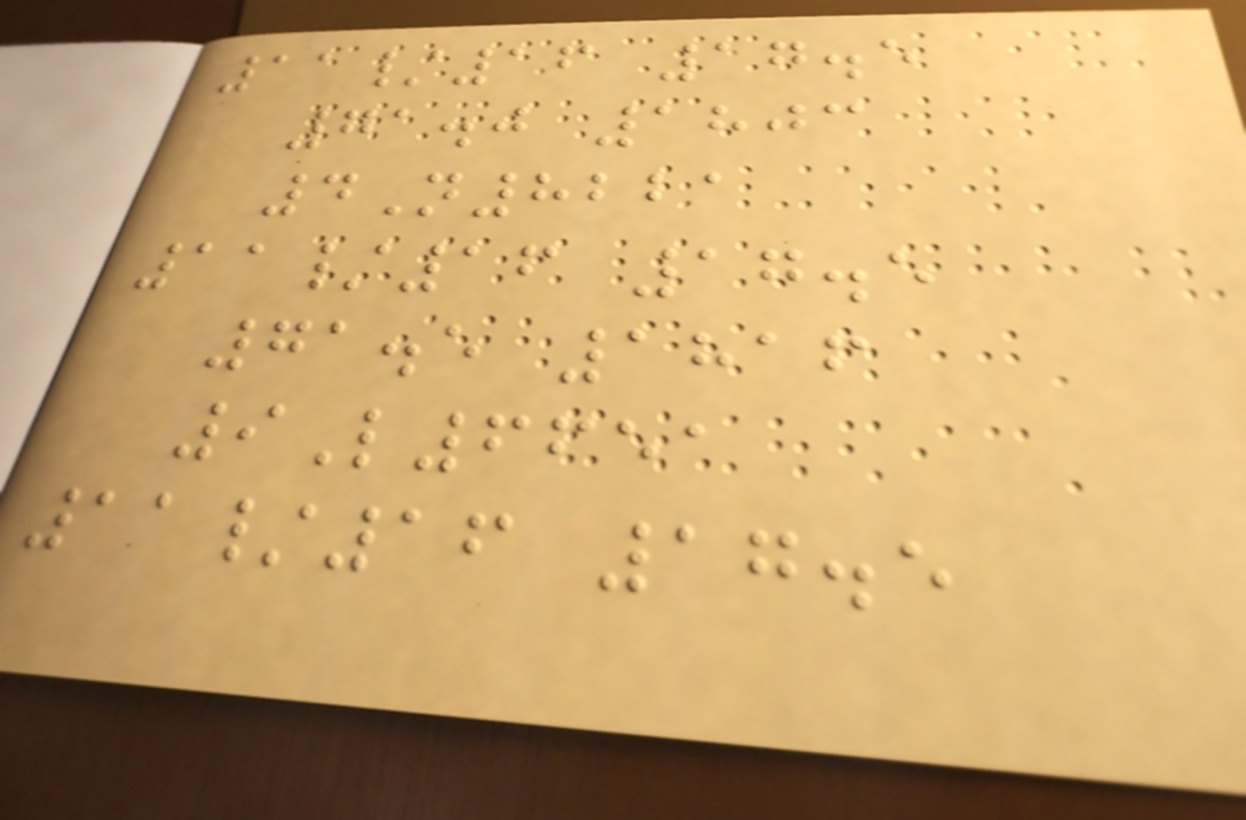11/16 17.5
71.0 1803
4N8221
11/16 17.5
71.5 1816
9L6651
11/16 17.5
